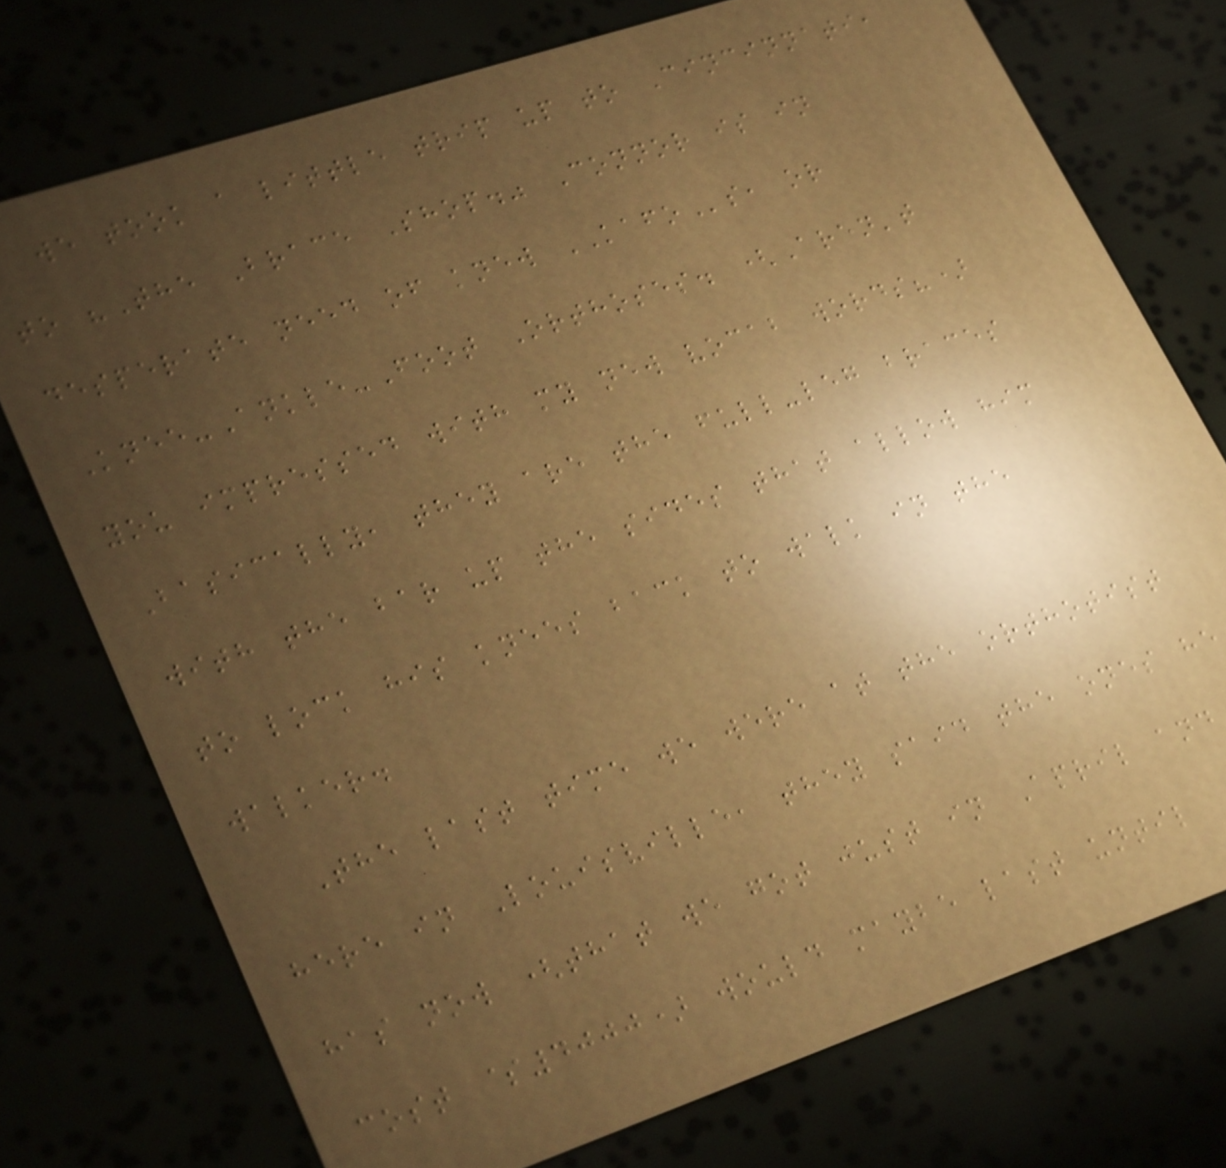we took a little trip up to Cincinnati,
to "The Brace Shop." Connor is in
desperate need of knew KAFOs, or
Knee-Ankle-Foot Orthoses. (Aren't
you impressed with my new vocab words?)
Basically, they are the full-leg braces
with the bar up the sides that allow him
to lock his knees back to walk in the
walker.
The last time we were at the orthotist
here in Louisville, they said the ones he
has now (that we got just in April and
cost $4000) would maybe last until
